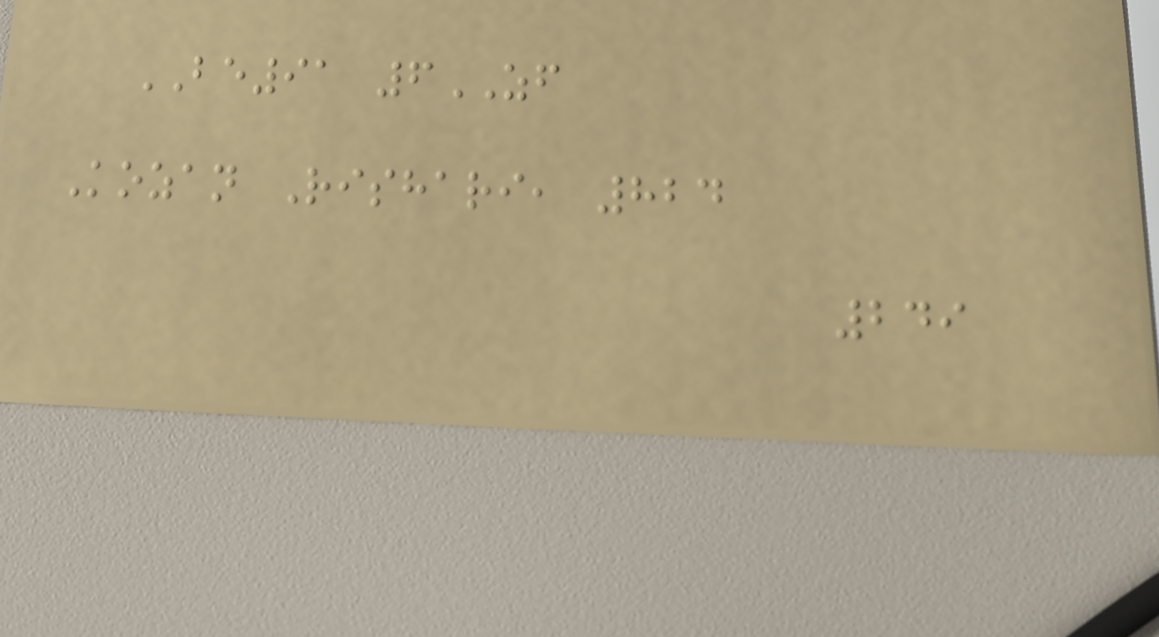BE91 6ZF
Kozan Rishari, 824
249
